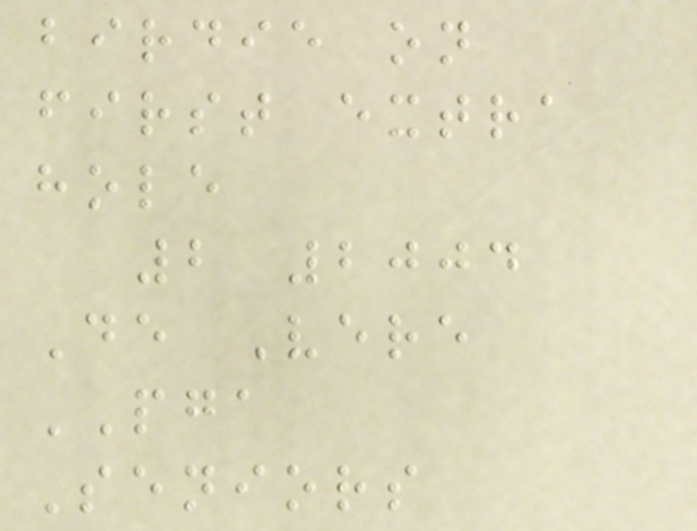birdie on
first extra
hole
2 2004
De Vere
PGA
Seniors
